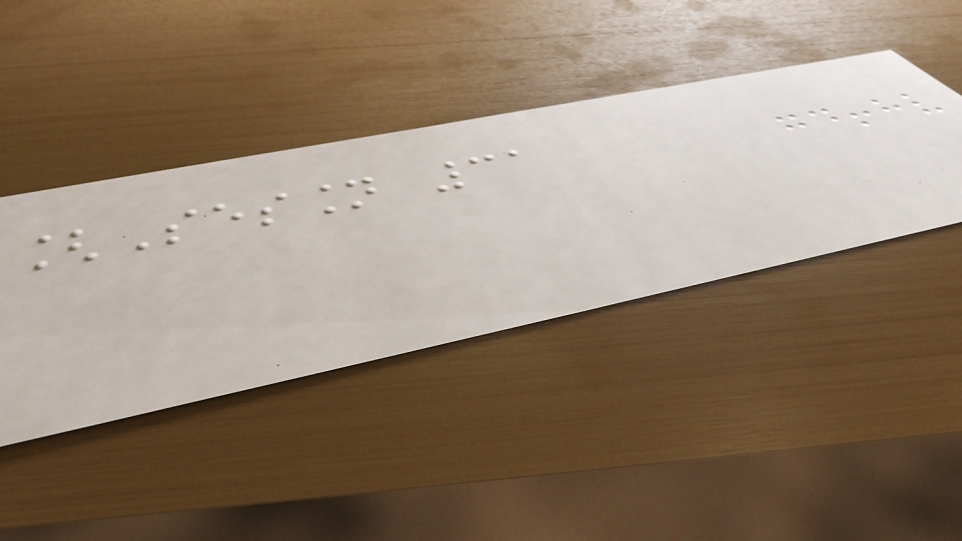[Session 31
